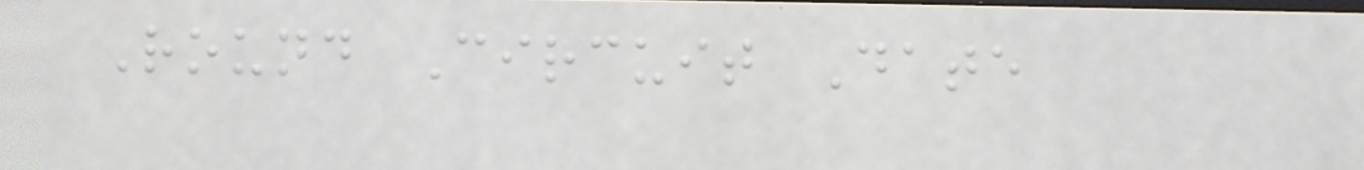Round Circuit Date
